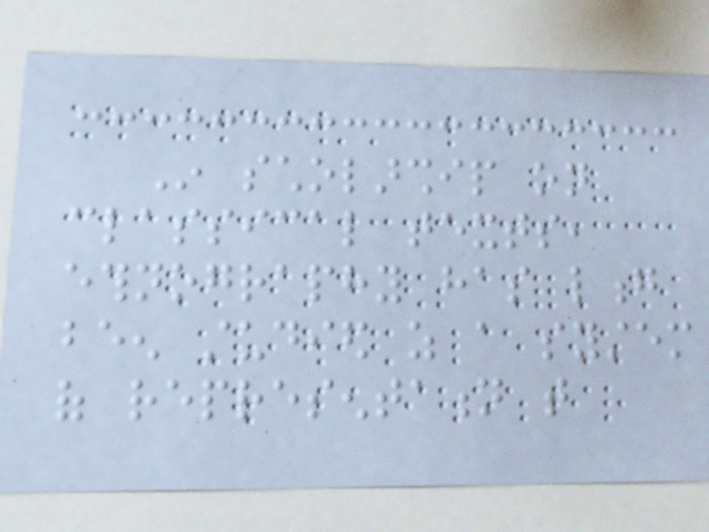In scholarship on
classical texts,
ethnography has long
been studied as a system
of representation that
